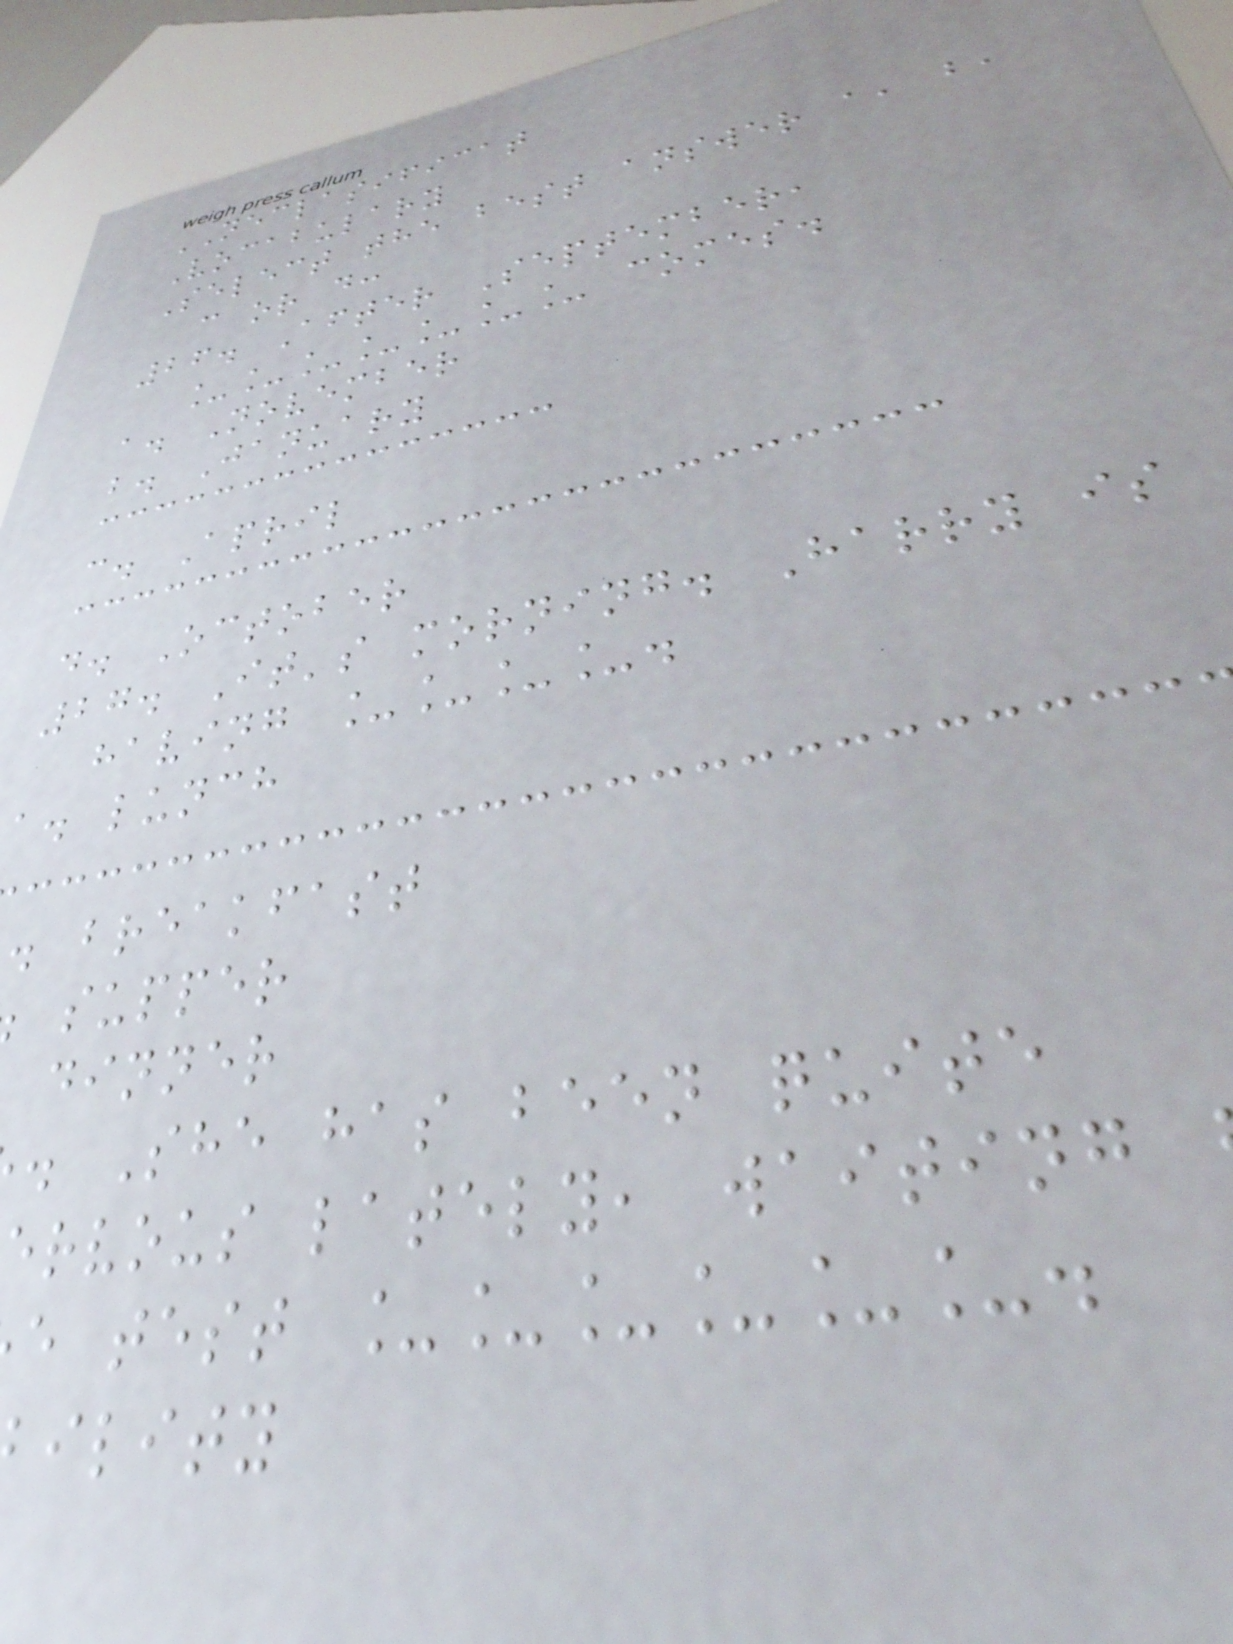NECLASIFICAT
Vocabulary
Select the best answer a, b,
c or d:
26. After September,
_______ comes.
a. November
b. January
c. April
d. October
27. It's morning. Harry is
having ____.
a. lunch
. breakfast
supper
dinner
. She has been quite
rvous lately, waiting
e test ______.
ility
